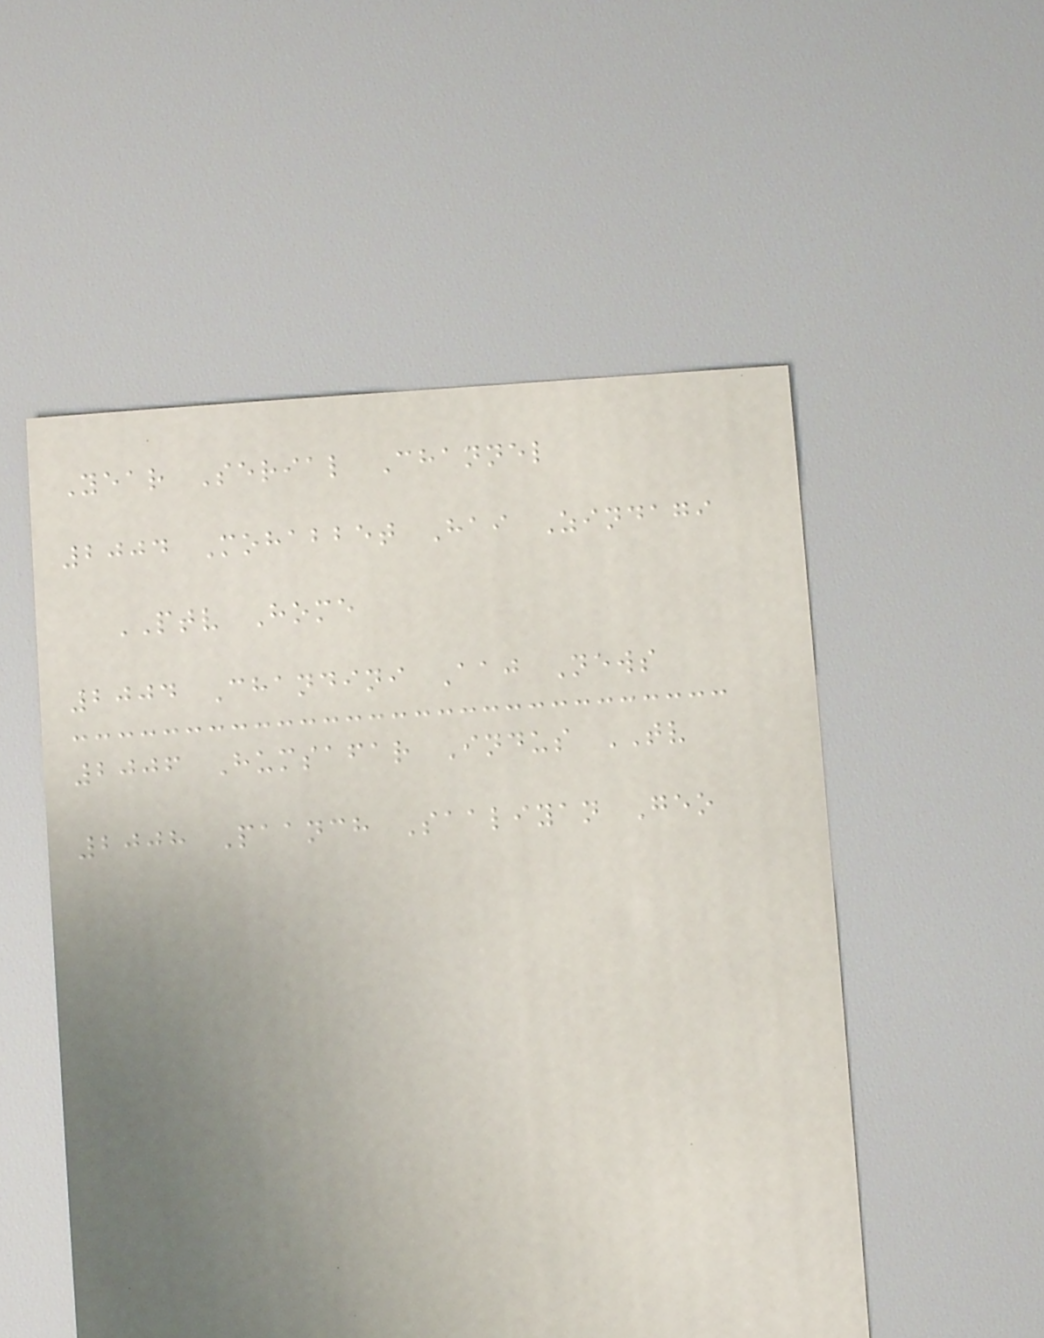Year Serial Channel
2004 Mohabbet Hai Zindagi
PTV Home
2004 Chandini Aaj News
2006 Humsafar Indus TV
2008 Paanch Saaliyan Geo
